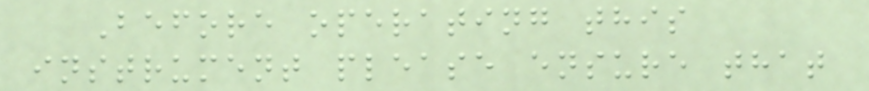Before operating this
instrument please ensure that
